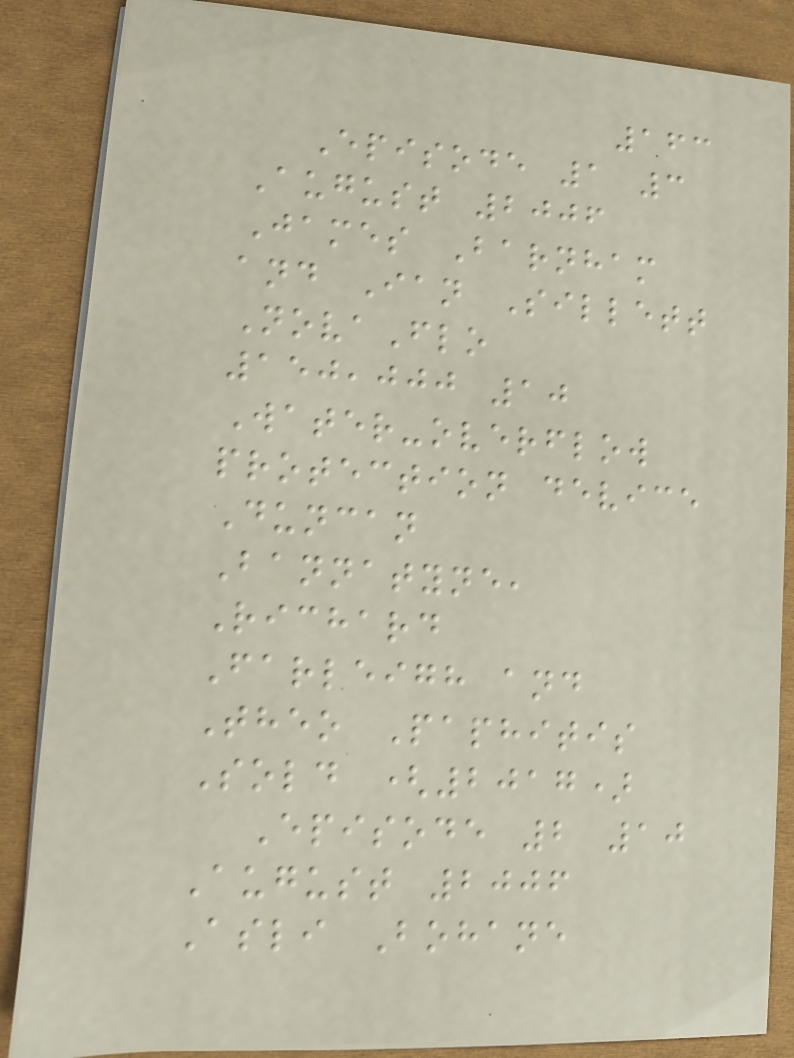163
Episode 1 3
August 2006
James Barnham
and Ian Sillett
NovaFlo
150,000 10
Water-overflow
protection device
Duncan
Bannatyne,
Richard
Farleigh and
Theo Paphitis
Sold (2017)
Episode 2 10
August 2006
Asli Bohane
